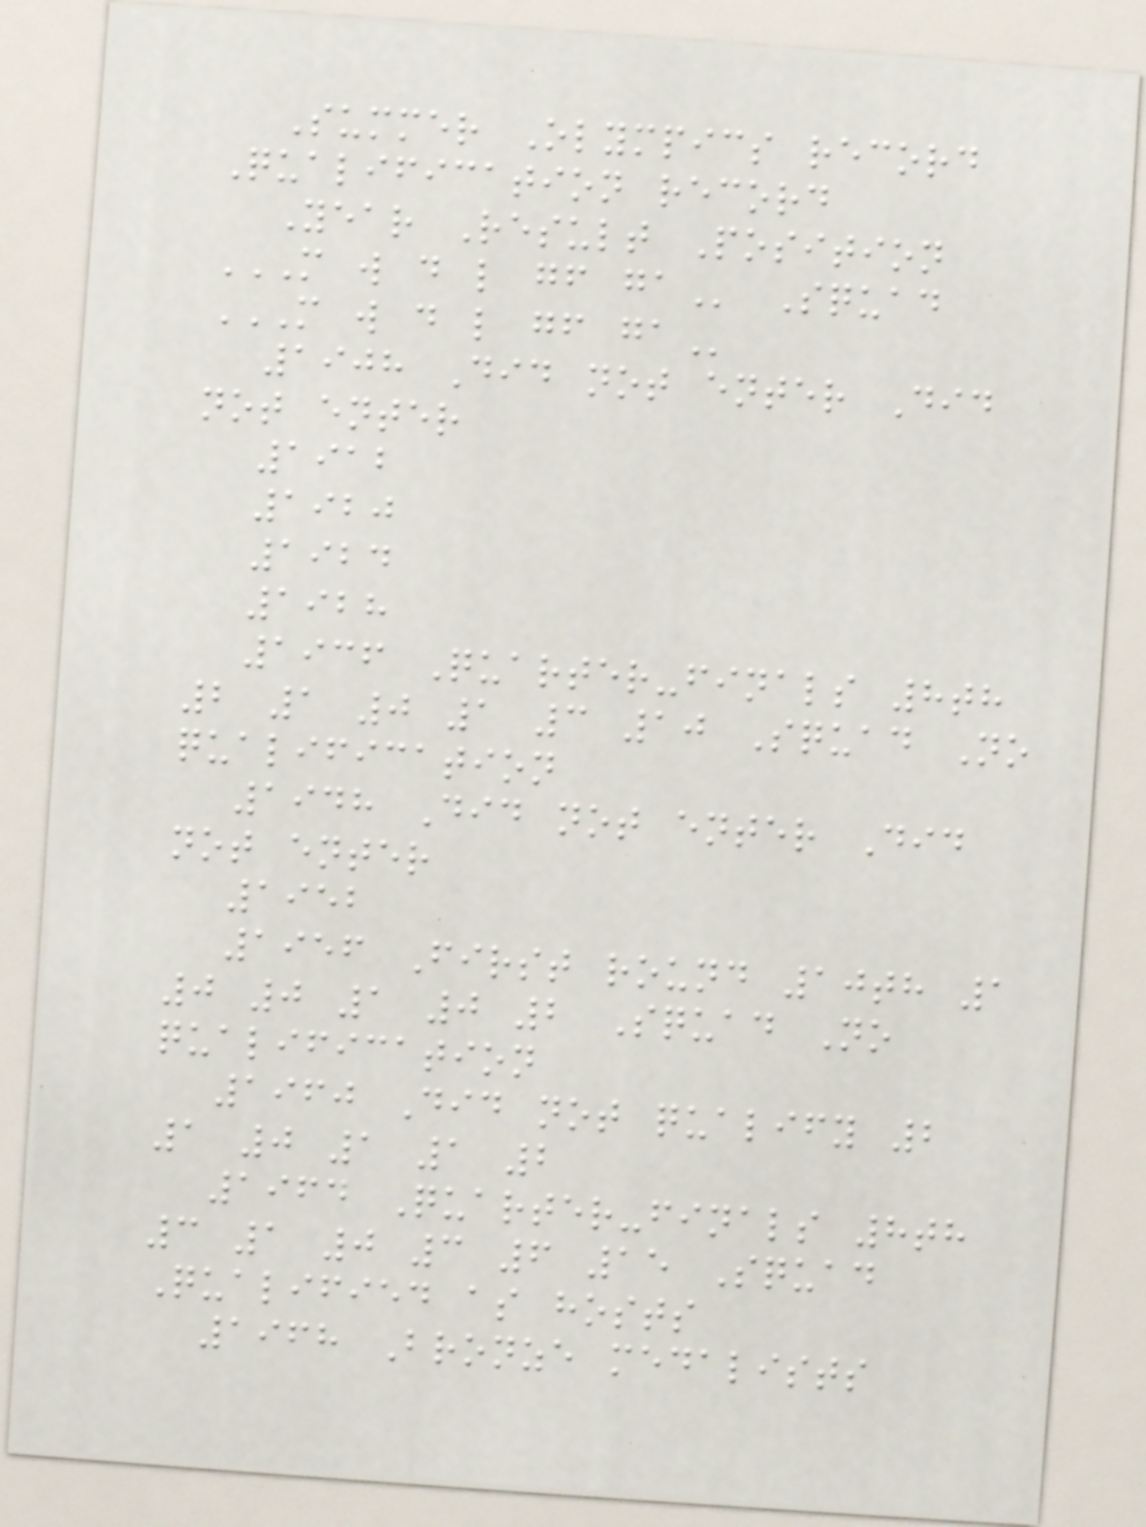Summer Olympics record
Qualification record
Year Result Position
M W D L GF GA Squad
M W D L GF GA
1908 Did not enter Did
not enter
1912
1920
1924
1928
1936 Quarter-finals 8th
2 1 0 1 3 10 Squad No
qualification
1948 Did not enter Did
not enter
1952
1956 First round 10th 1
0 0 1 0 2 Squad No
qualification
1960 Did not qualify 2
1 0 1 1 2
1964 Quarter-finals 8th
3 1 0 3 6 15 Squad
Qualified as hosts
1968 Bronze medalists
